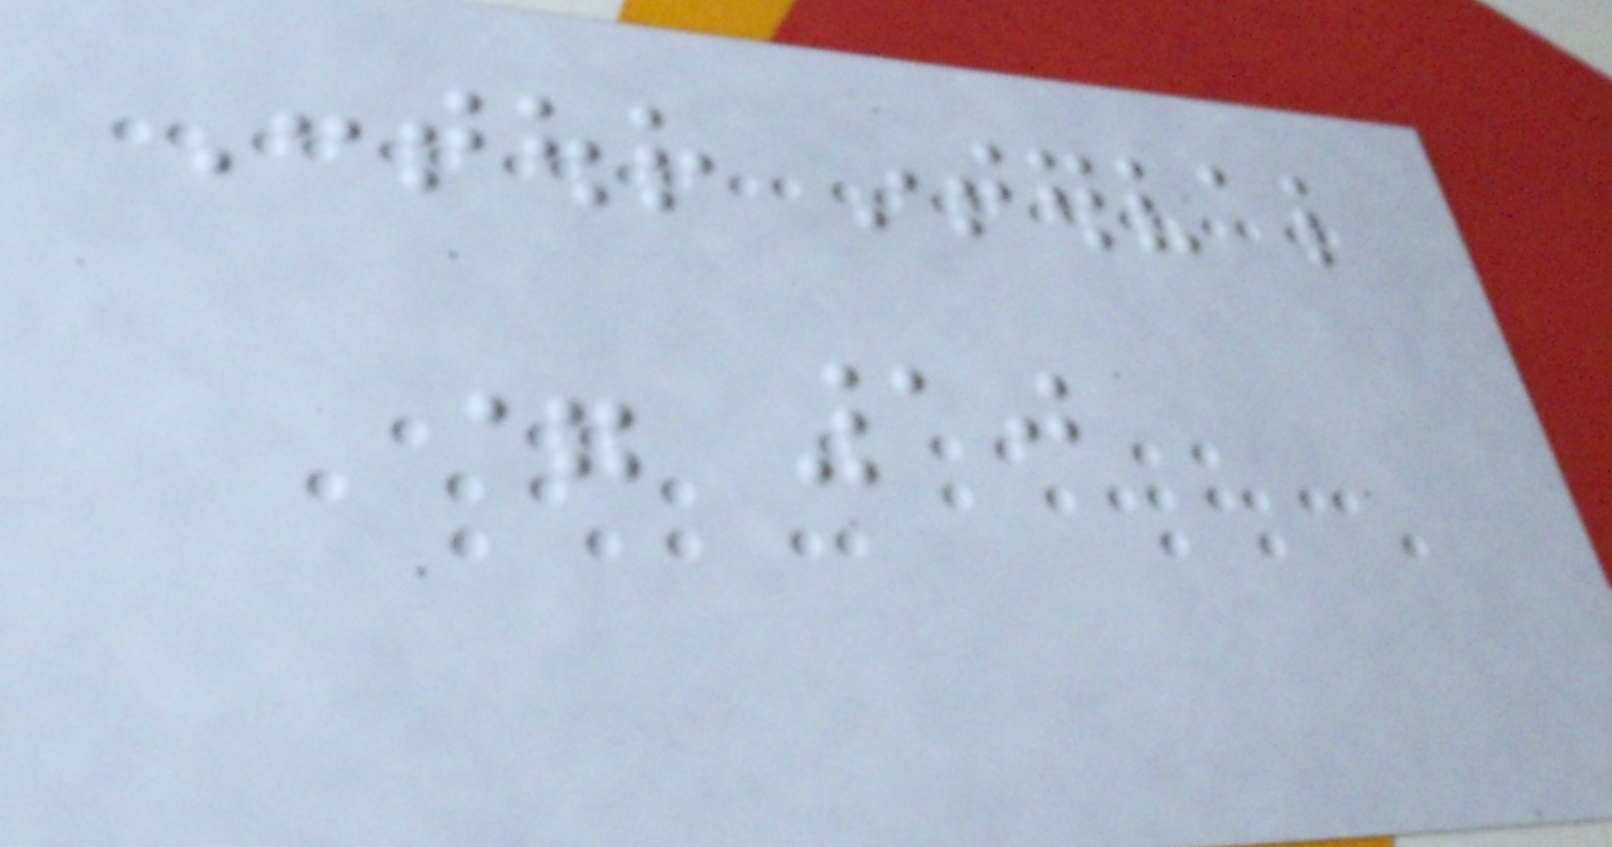Contour interval
= 10
